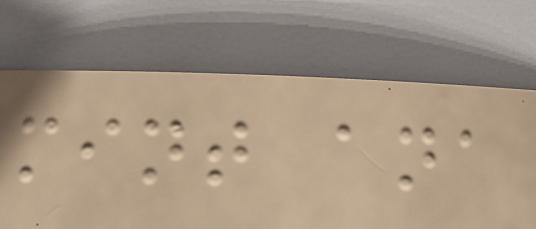mint ana
